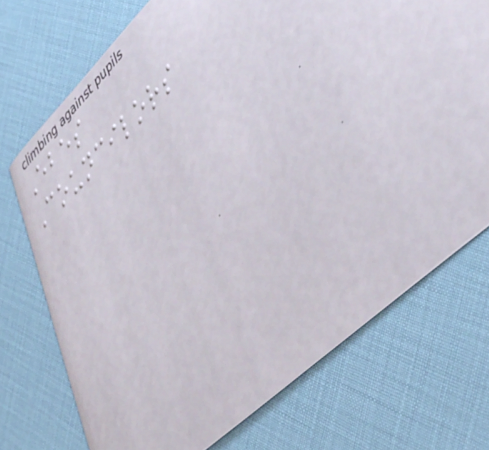Ebes
Councilors
